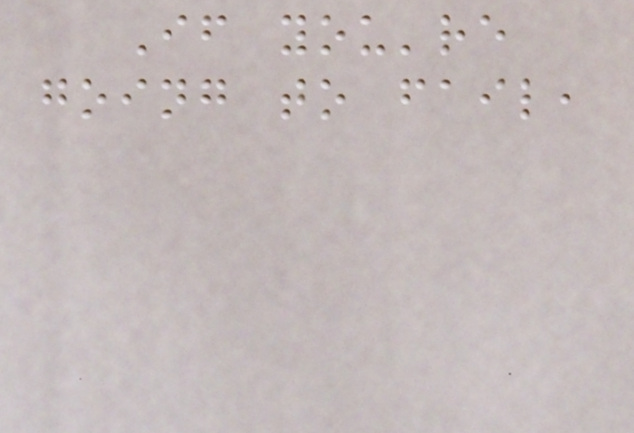If you're
going to fail,
